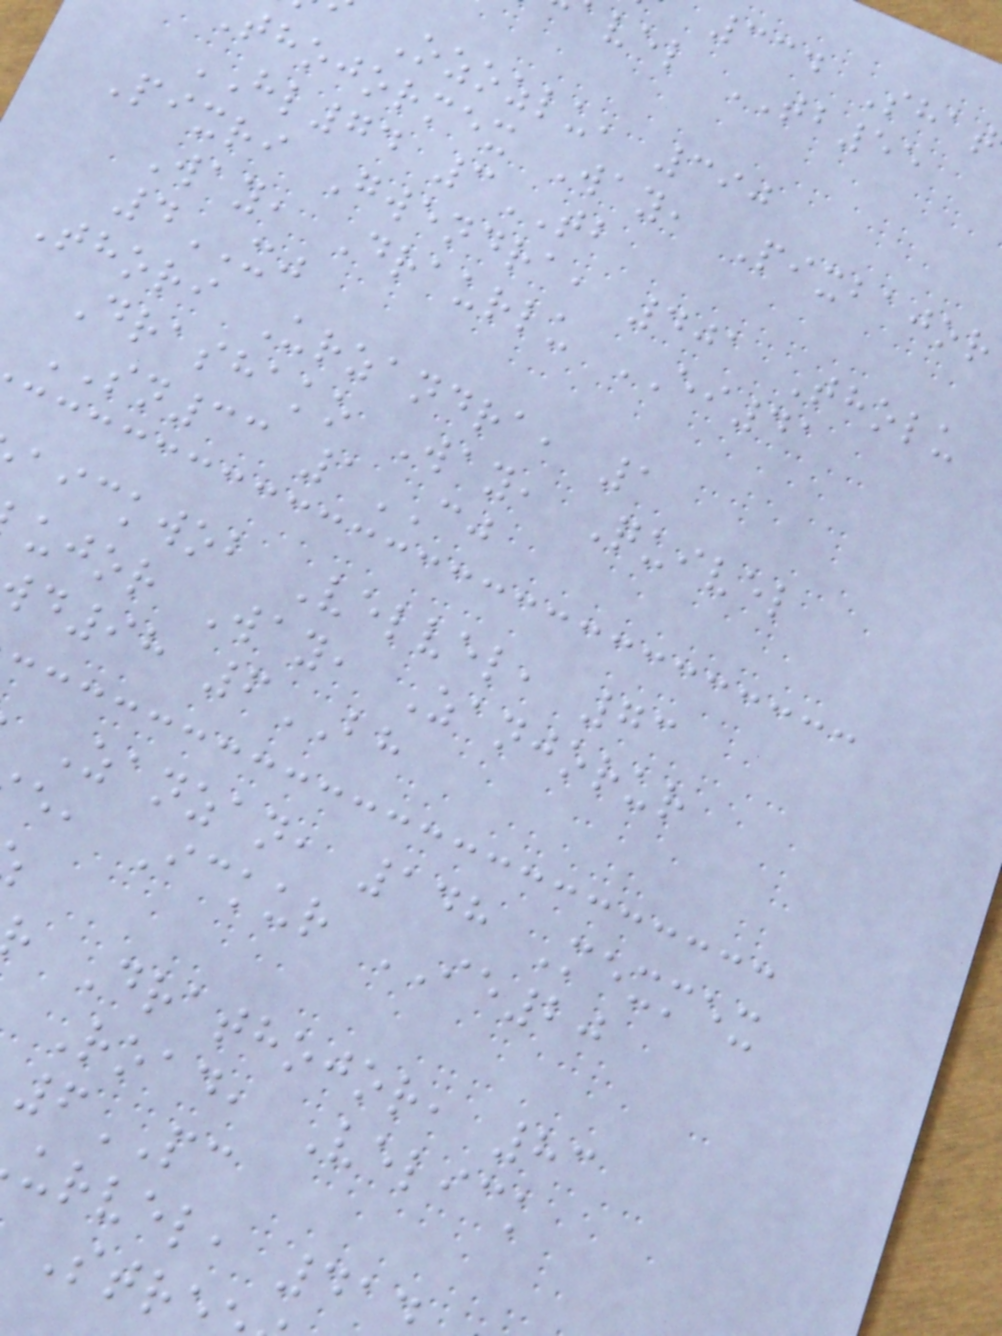334 Shat
vel TB55
Ozozlu, 390
thojormex Way, Pixbajor
HL74 3TB
Pixri Gwendra, 401 Tholu
Way, Draurlu EI41
4XJ
Thori Urzandra, 1
Drashako Way, Quivel
SN33 1CJ
aickwob Velvel, 73
ujor Way, Zanjorur
d98 6BH
Zanzan, 148 Mexmex
e, Ickur IE20
Drathojor, 83
Road, Velick
6PC
urvel, 41
Stre
